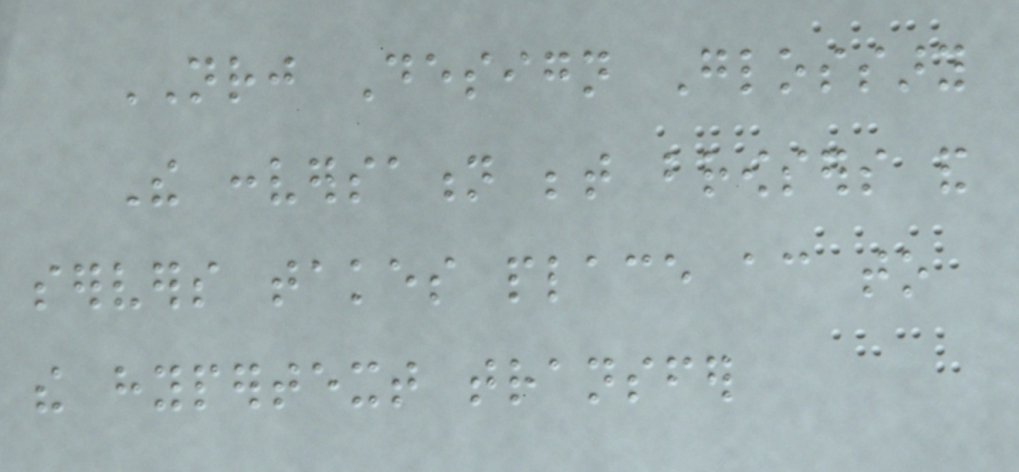NRJ Design Glossary
The conversation between browsers and
servers takes place according to
the hypertext transfer
